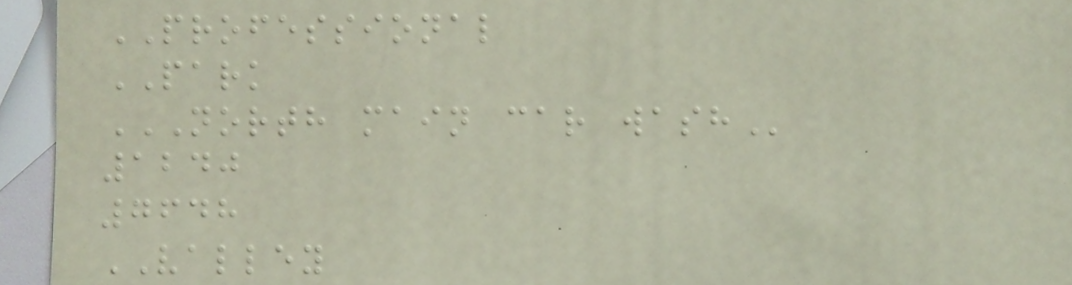PROFESSIONAL
PARK
NORTH MAIN CAR WASH
1240
7648
VALLEY
